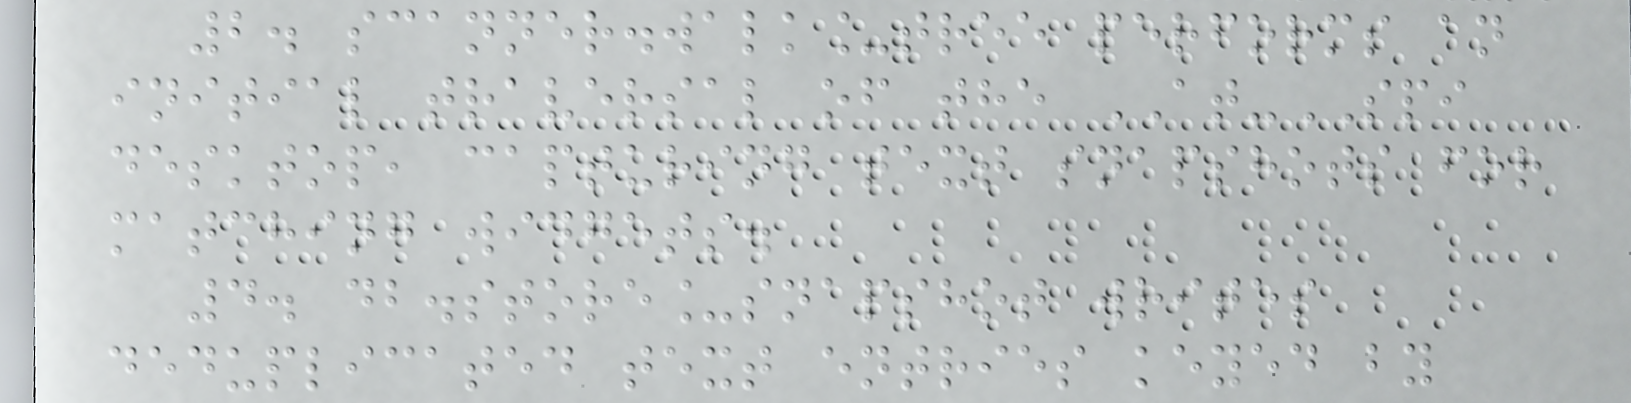2. scanner.walk_tree performs an
initial traversal of the AT-SPI
desktop, capturing text snapshots for
matching widgets.
4. db.store_snapshot writes
deduplicated text entries keyed by
